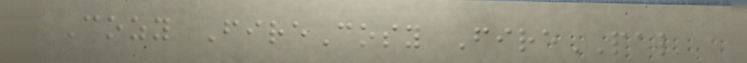Cozy FireCosy FirePAL
